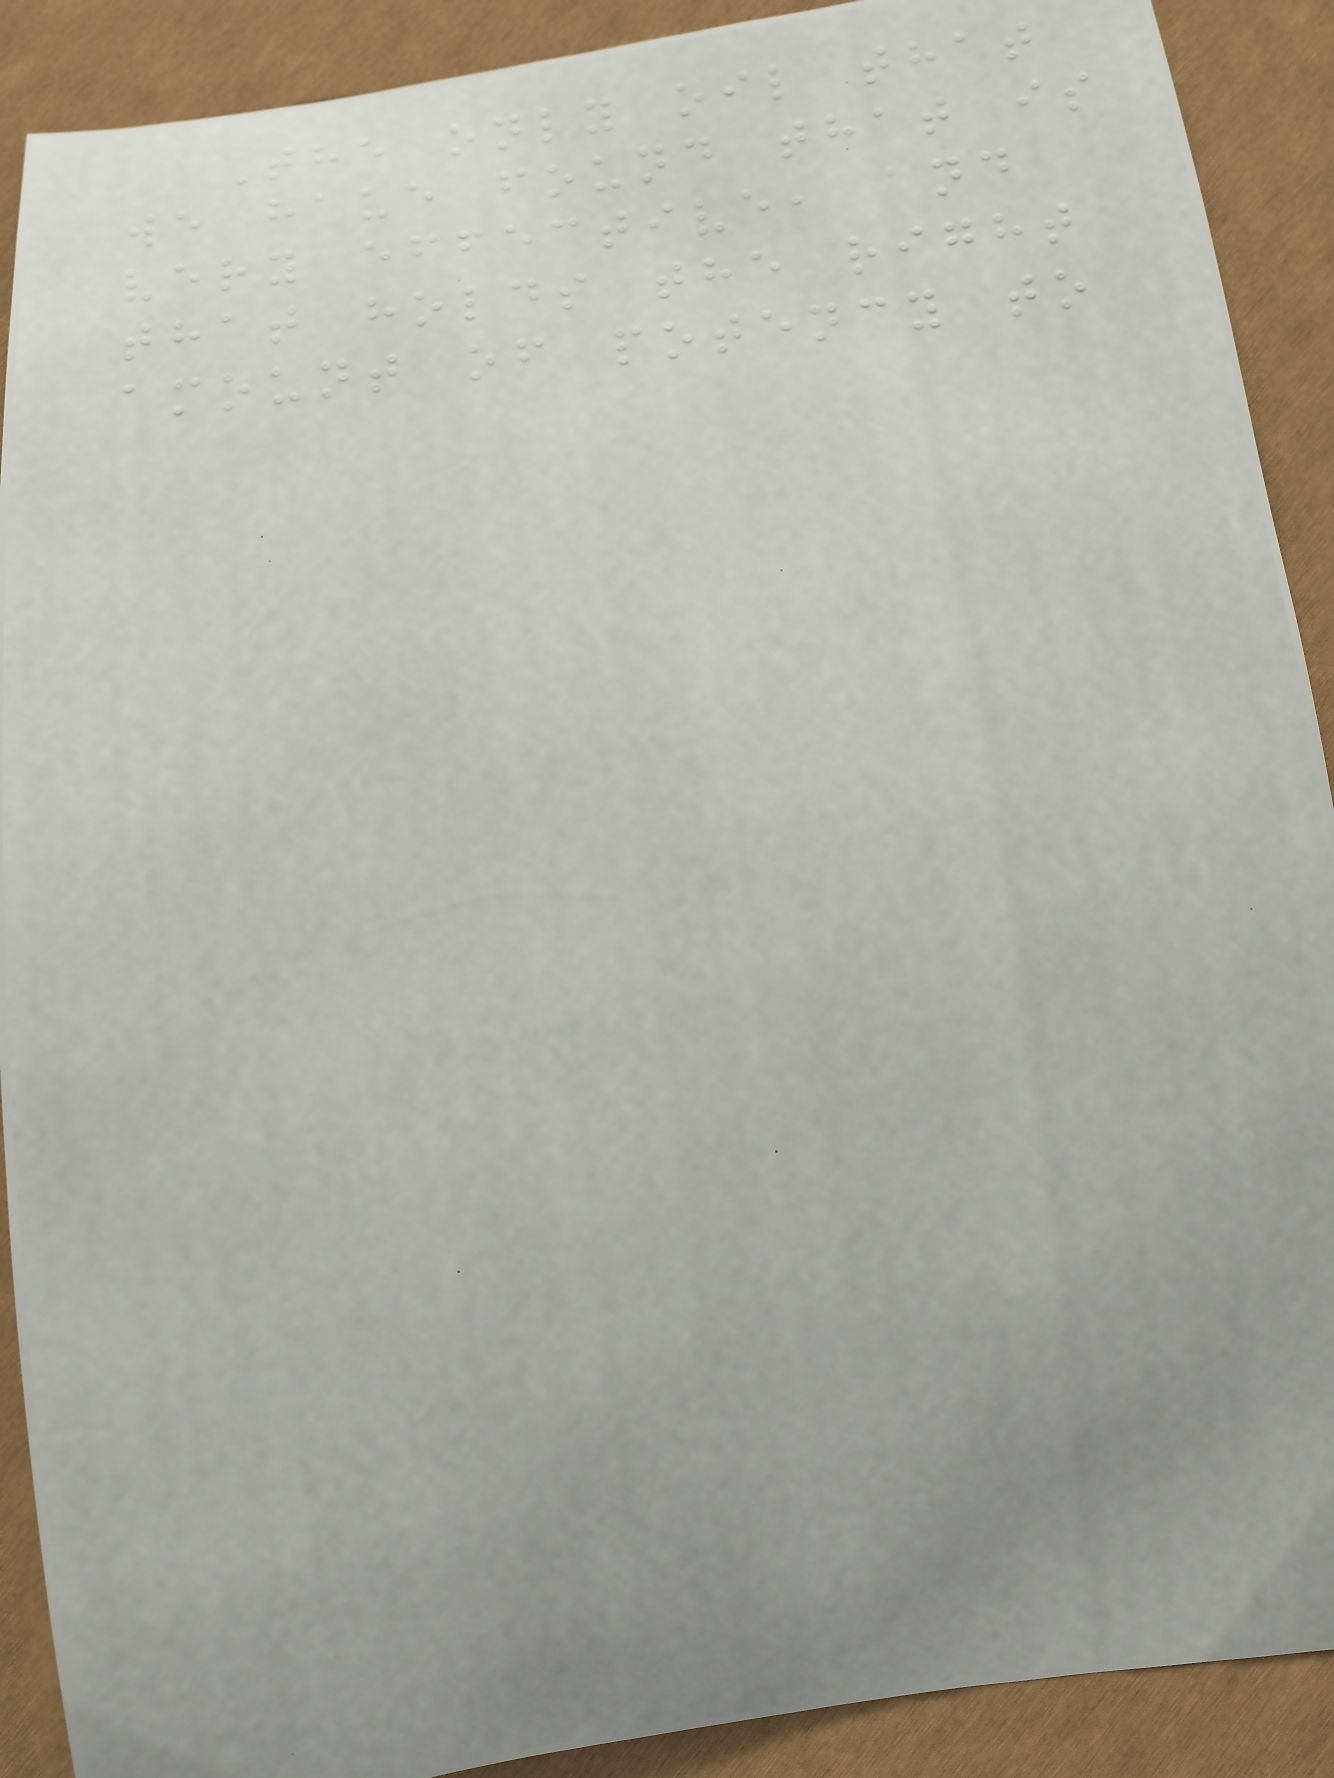The only oil that
we have found that is
very effective, and
that holds the right
amount of potency to
